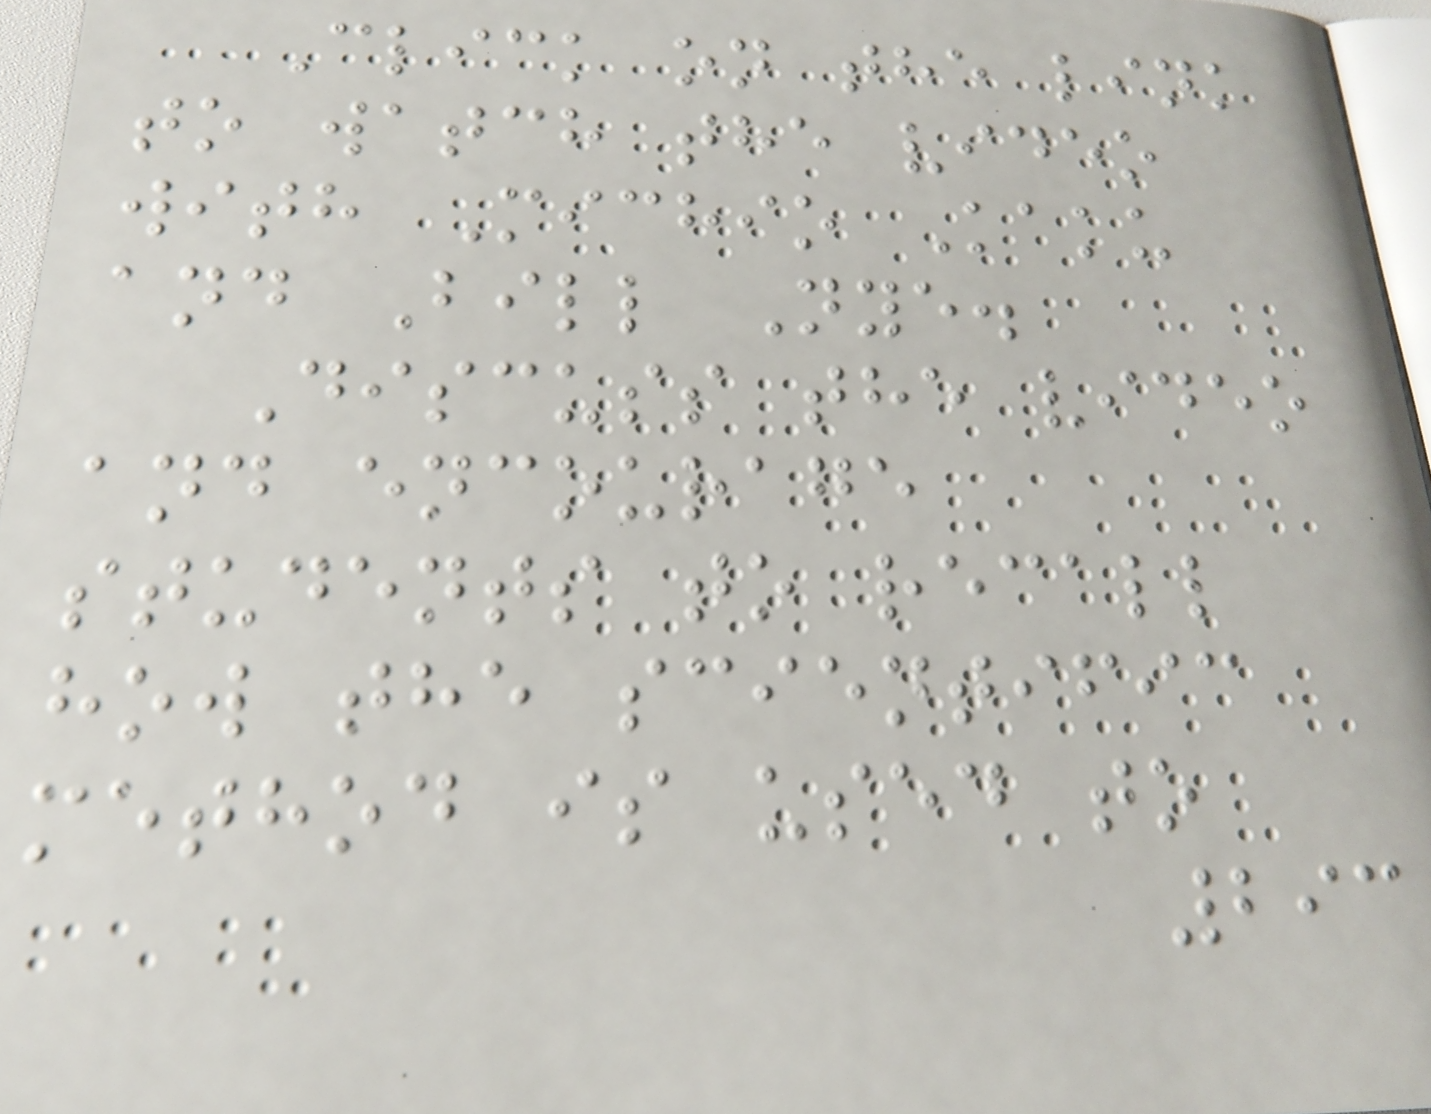Click on the link
to watch the video
with Michio Kaku
and Bill Nye.
Discuss the video
and encourage
students to recall
how the scientific
method is used to
293
